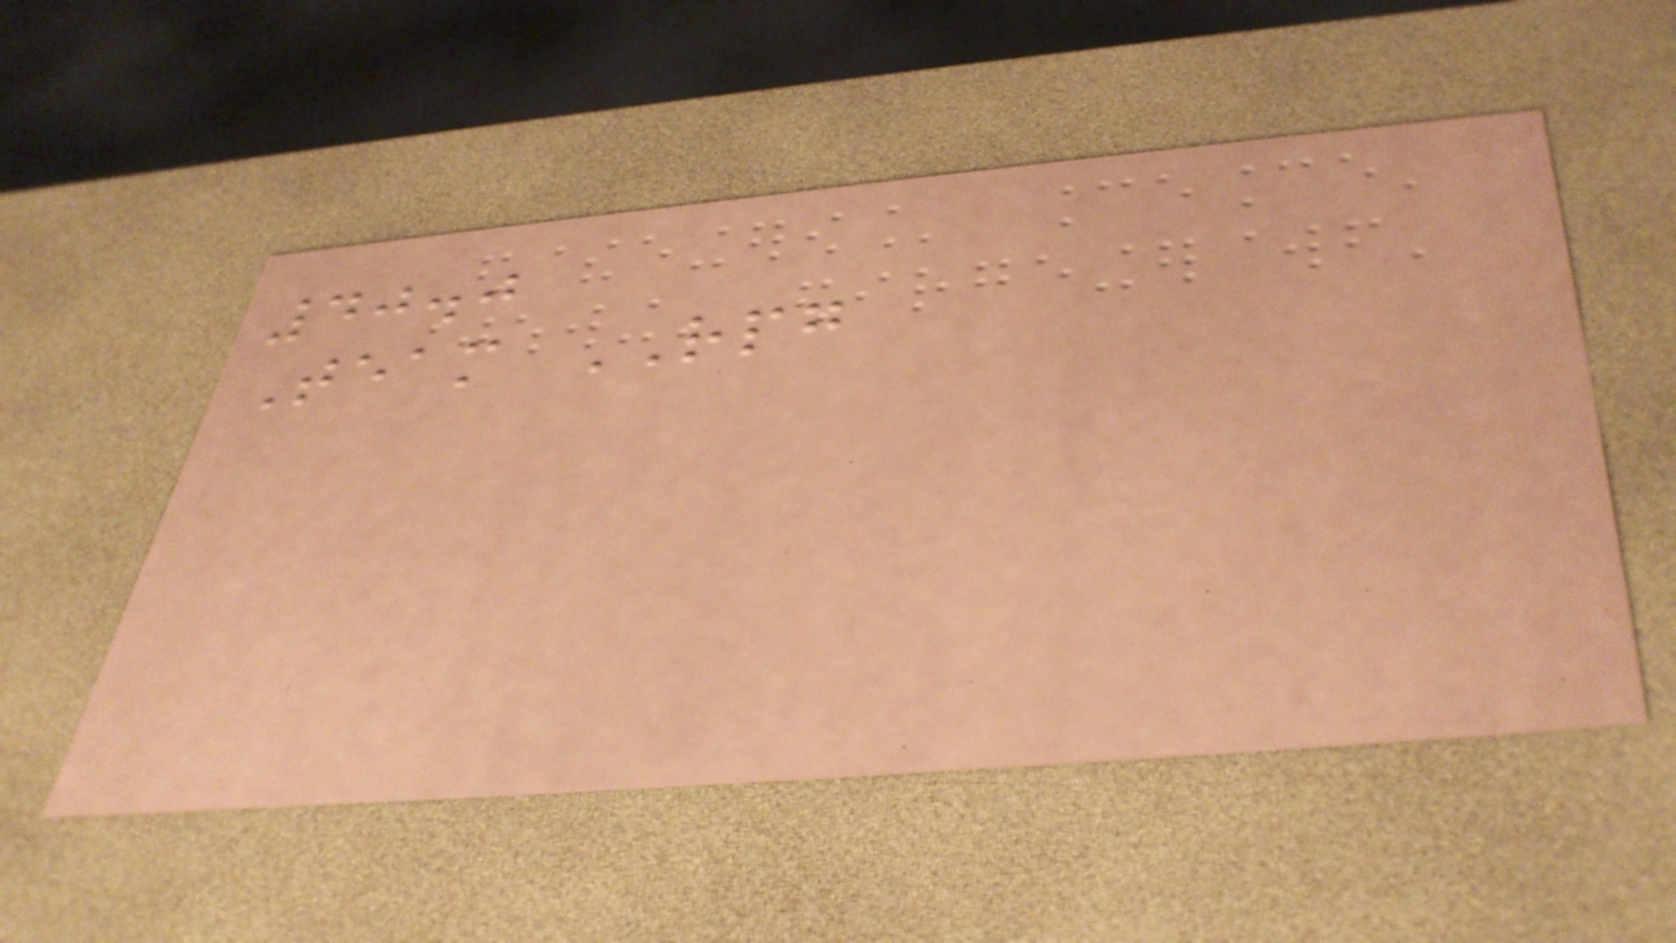40.0
Team RPG
